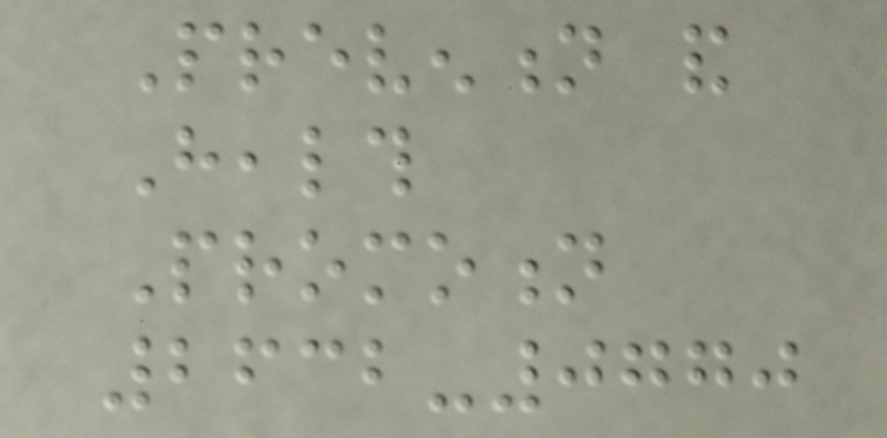Prevention and
Health
Promotion
2632-0770
